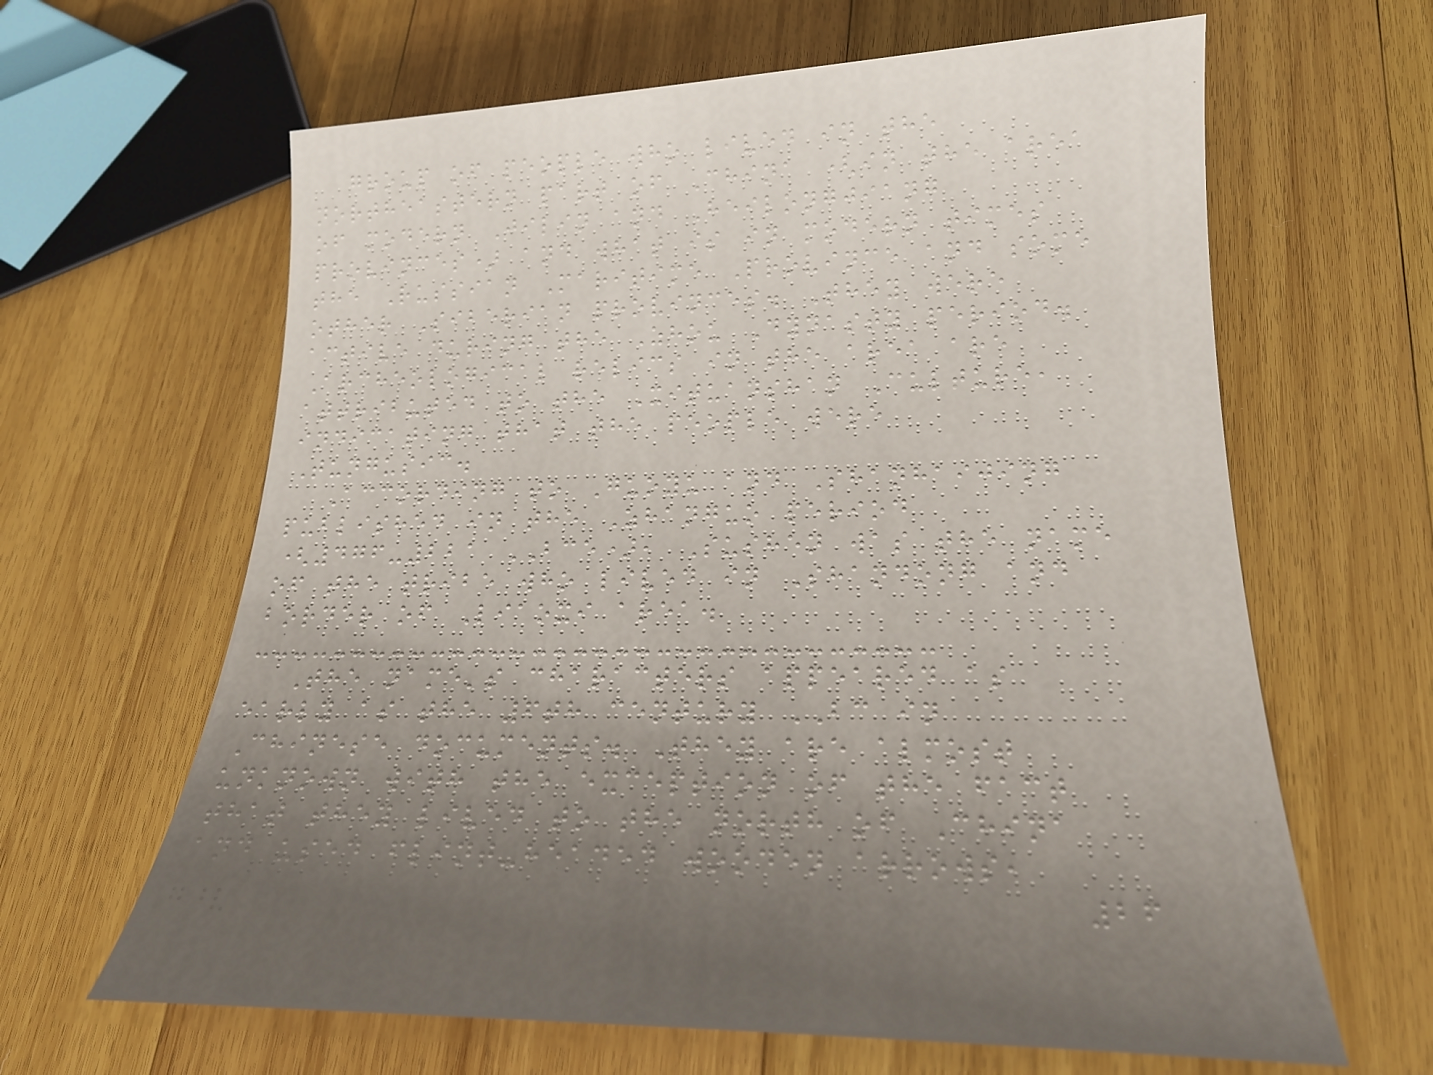group of people who lived in the
northeastern part of China (in the area
of modern Jilin and Heilongjiang
provinces) and what is in modern times
the Russian Maritime Province and some
other Siberian provinces. They were
active during the Zhou Dynasty period.
Archeological relics in the area are
attributed to the Xituanshan Culture,
indicating that the people were
Tungusic.
According to Guoyu and Shanhaijing
published in the Zhanguo period
(476-221 BCE), Sushen was the name
of the tribe who lived in Shandong and
border of Liaoxi area.
The name's characters appeared as
early as the 6th century BC in
Chinese documents. They are almost
unknown with the exception of the fact
that they lived to the north of China
and used flint-headed wooden arrows,
26
